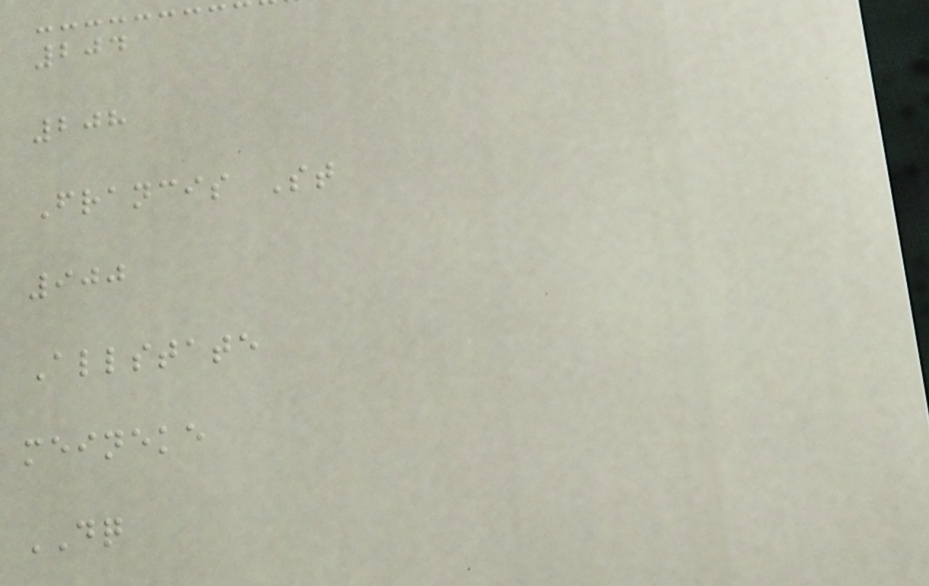204
208
Francis St
900
Allstate
meineke
DQ
